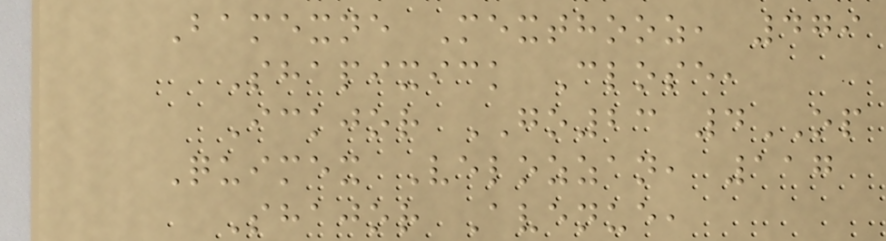Bamexne Mexthooz, 479
Shapixick Close,
Ickjor GO23 4OP
Quimex Velozzan, 117
Shajor Avenue,
